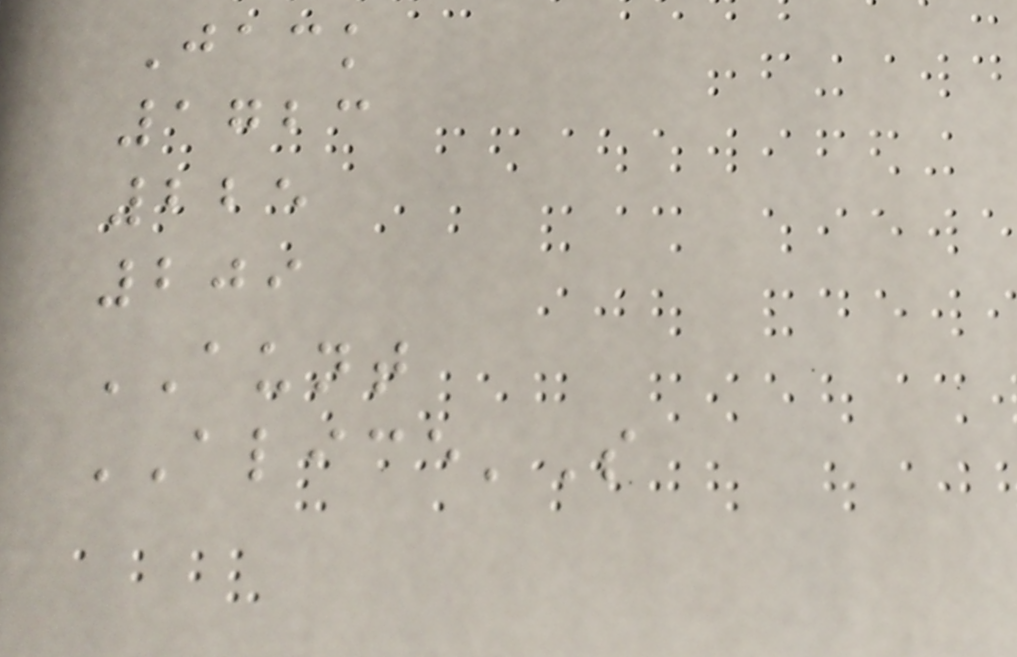Jack
1723
225
209
AUNT
ALICE'S
